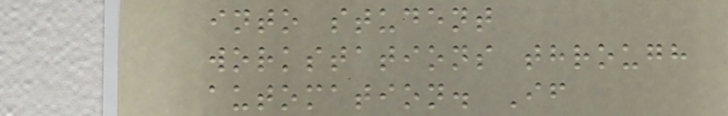into student
workstations through
automation. If
